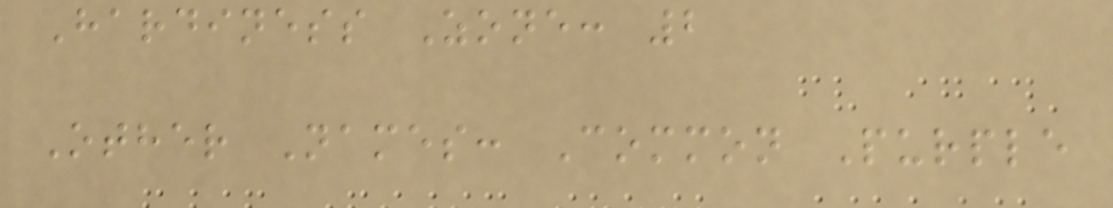Hardiness Zone: 2
Other Names: Common Purple
